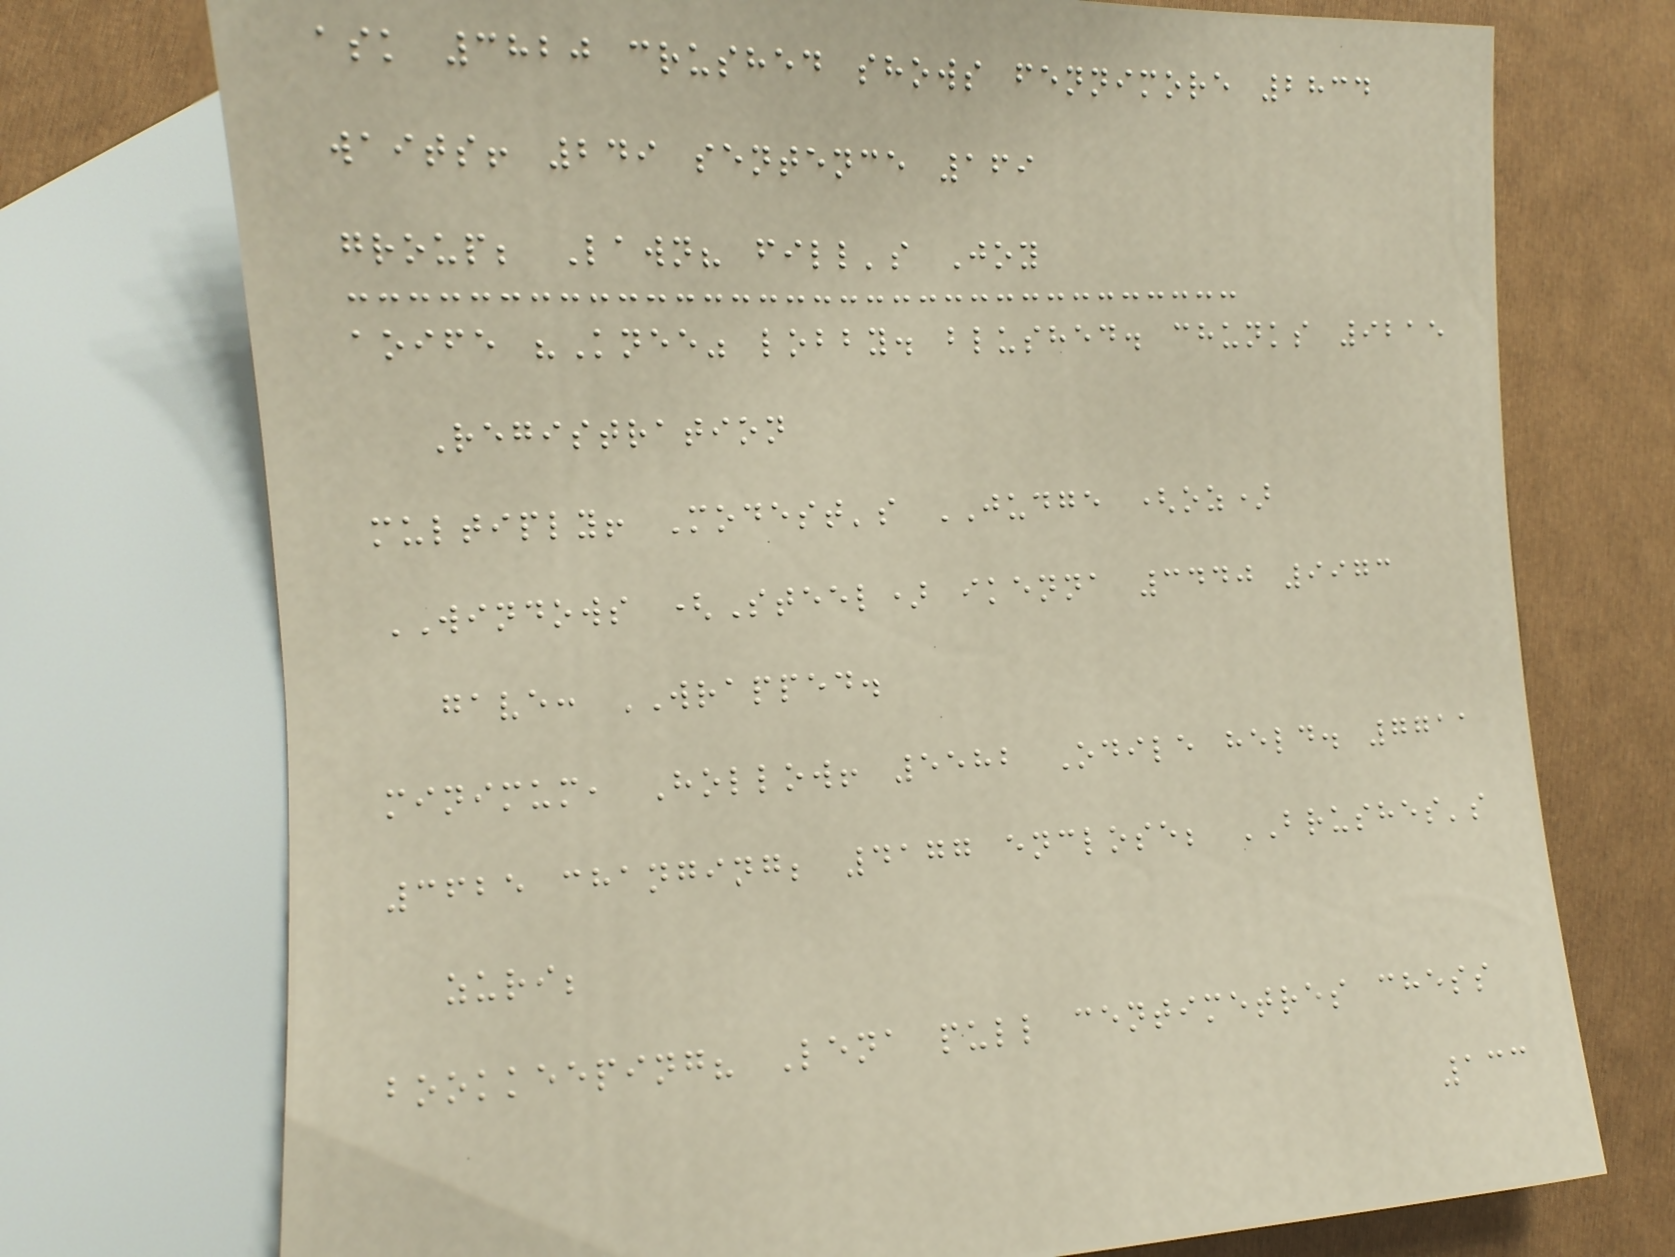ask 3820 crushed shows fennimore 2834
waits! 249 sentence 169
group; Lawn? fill's Joy
aoife "Knee" lobby. blushed. chunks 9215
Registration
multiply! Modest's JUDGE (oz)
WINDOWS (Steel) ikenna 3440 9973
gave: WRAPPED.
minimum, Hollow! 5582 Odile held. 7711
3625 changing; 4177 enclose; BRUSHES's
zuri;
bookkeeping? Lena pull centimetres chess
133
